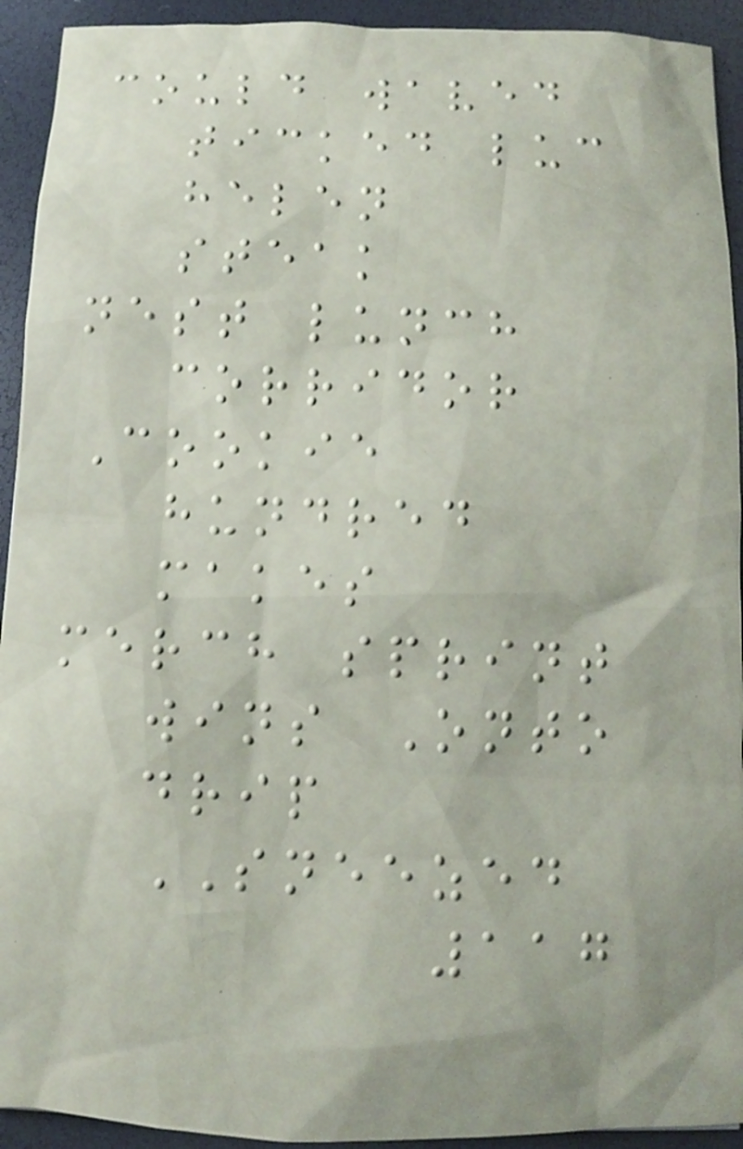could waved
ticked luc
helen
steak
nest lunch
corridor
Cookie
hundred
makes
merch sprint
wins Onto
drip
SNEEZED
117
